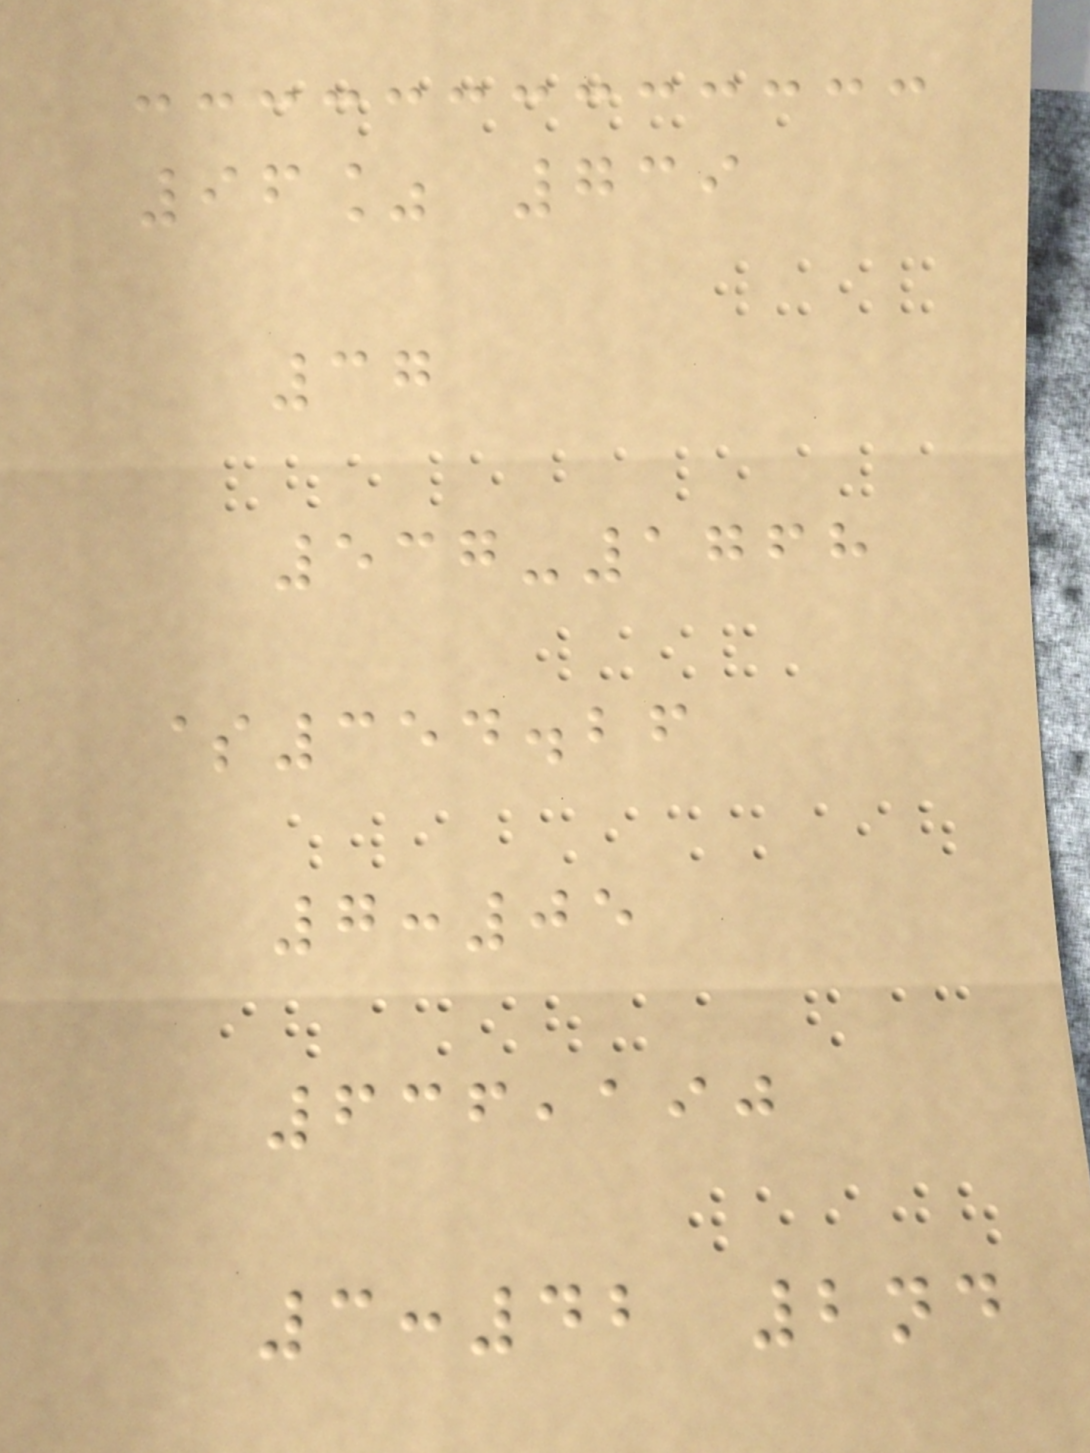96% 739
37
537-1768
$354.26
7:05
636,190
3:42 2nd
